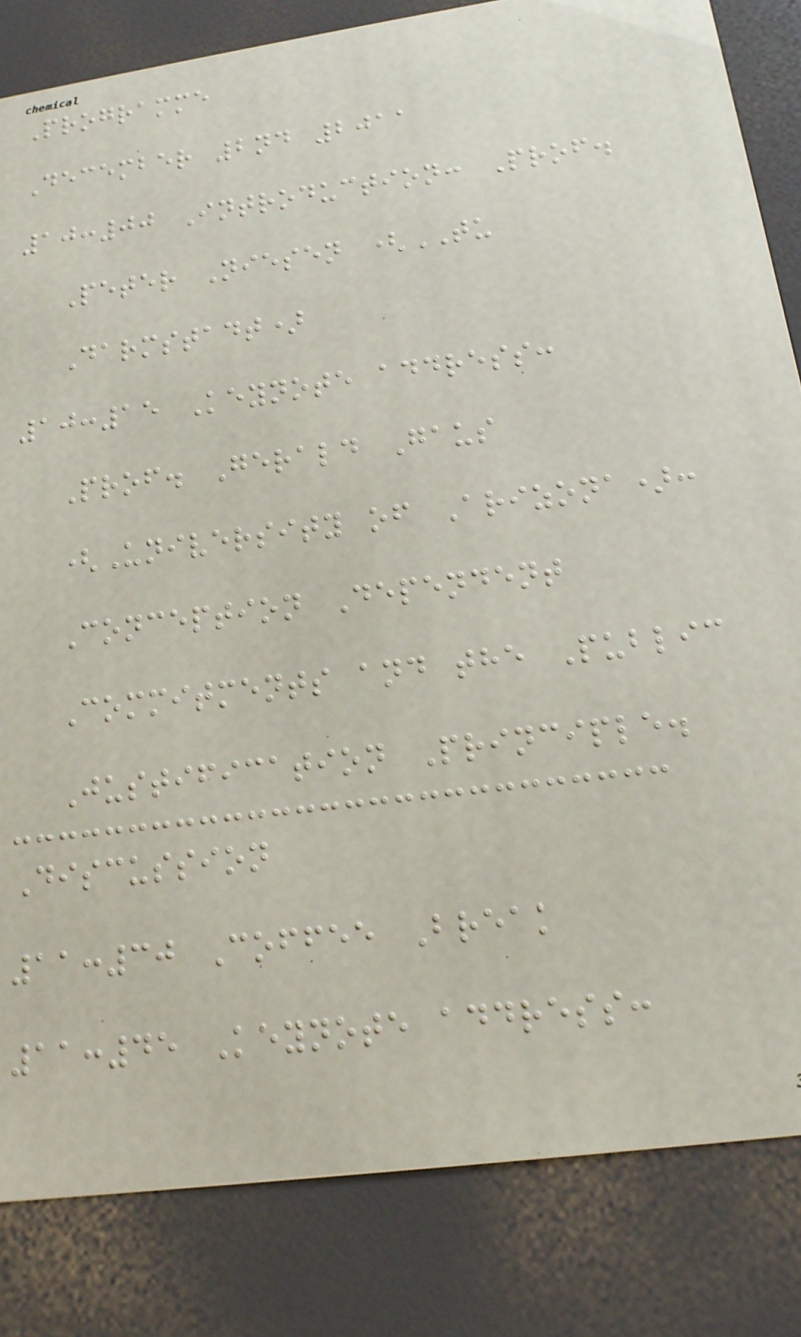Programme
December 2nd 2011
10:00 Introduction: Prof.
Peter Niesen (TU
Darmstadt)
10:15 Keynote address:
Prof. Gerald Gaus
(University of Arizona):
Conception Dependent
Commitments and the Public
Justification Principle.
Discussion
11:30 Coffee Break
11:45 Keynote address:
